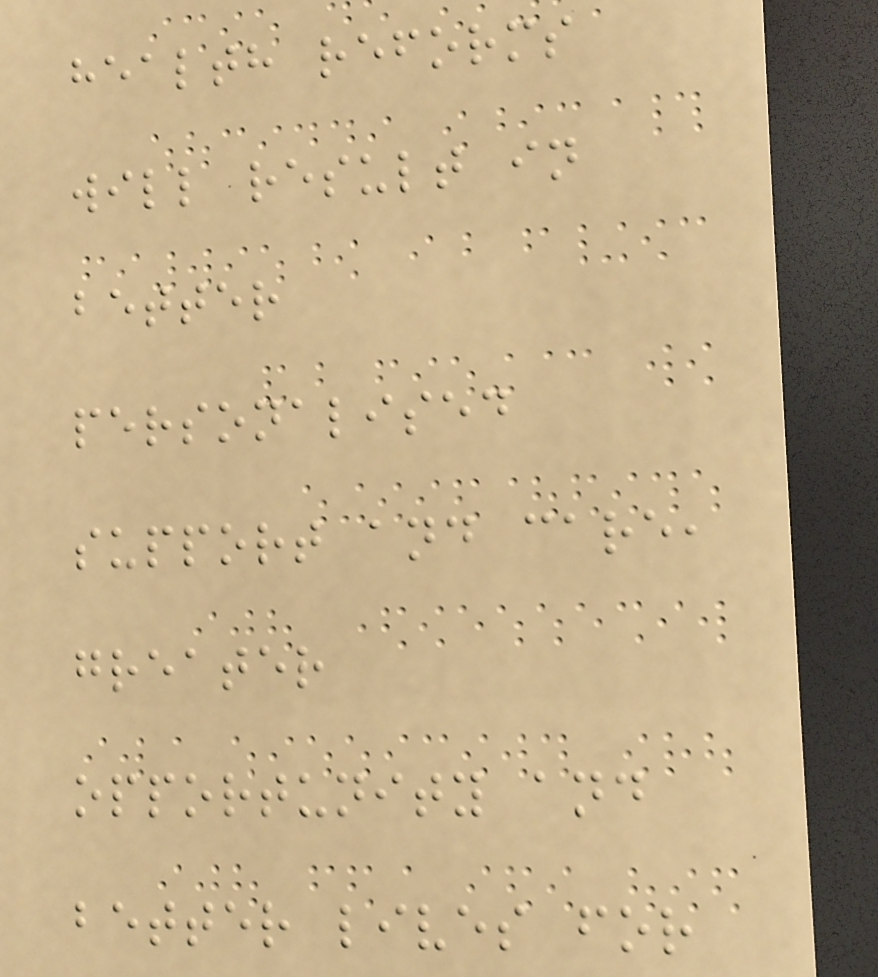health reforms
will result in
better
personalised
support and care,
greater
opportunity and
better lives for
